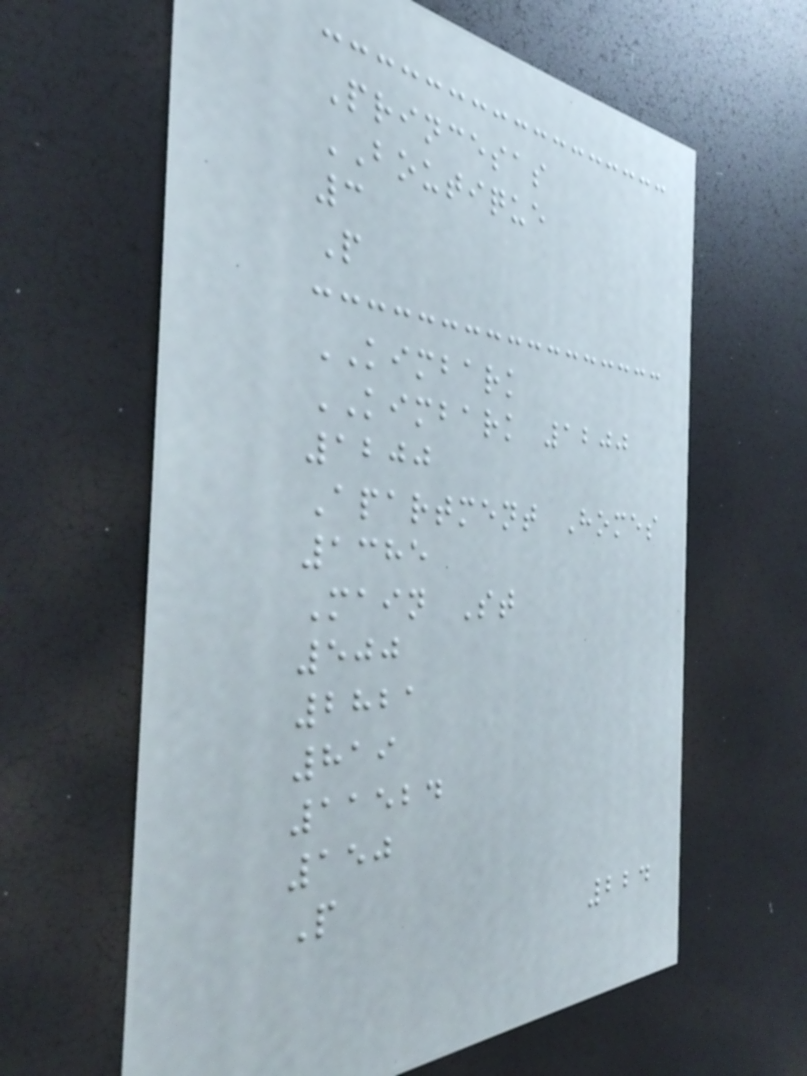Princesas
BOUTIQUE
3
P
KIMBARK
KIMBARK 1200
1200
Apartment Homes
1385
Main St
500
2821
819
11524
150
P
224
